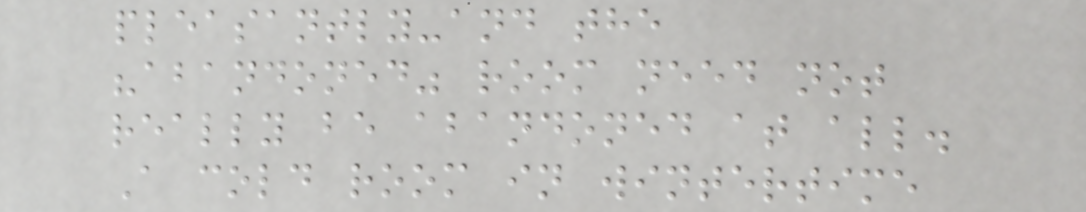pleasantly-and the
"abandoned" room need not
really be abandoned at all.
A cold room in wintertime
